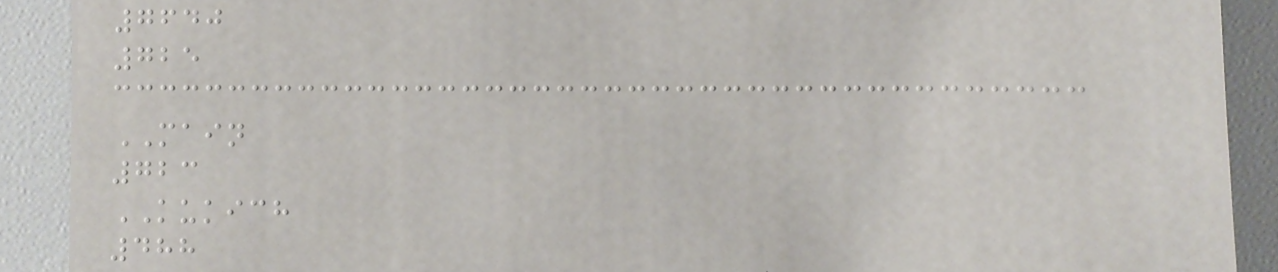7640
725
MAIN
723
KUKICH
488
